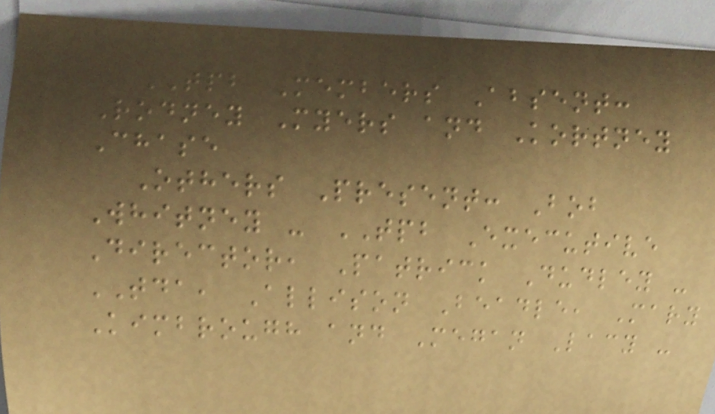TPB Members Absent:
Rodney Myers and Kortney
Chase
Others Present: Bob
Whitney - TPB Executive
Director, Patrick Dudley -
TDA, Allison Beadle, Mary
Kimbrough and Megan Lacy -
